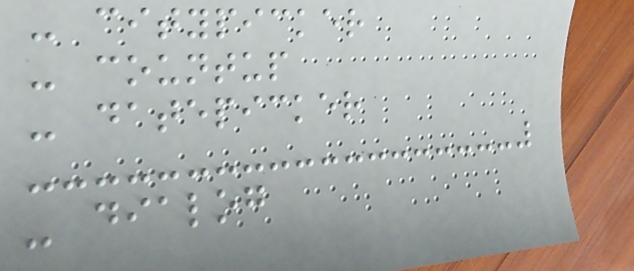- citypicker
- countup
- datepicker
- dialog
